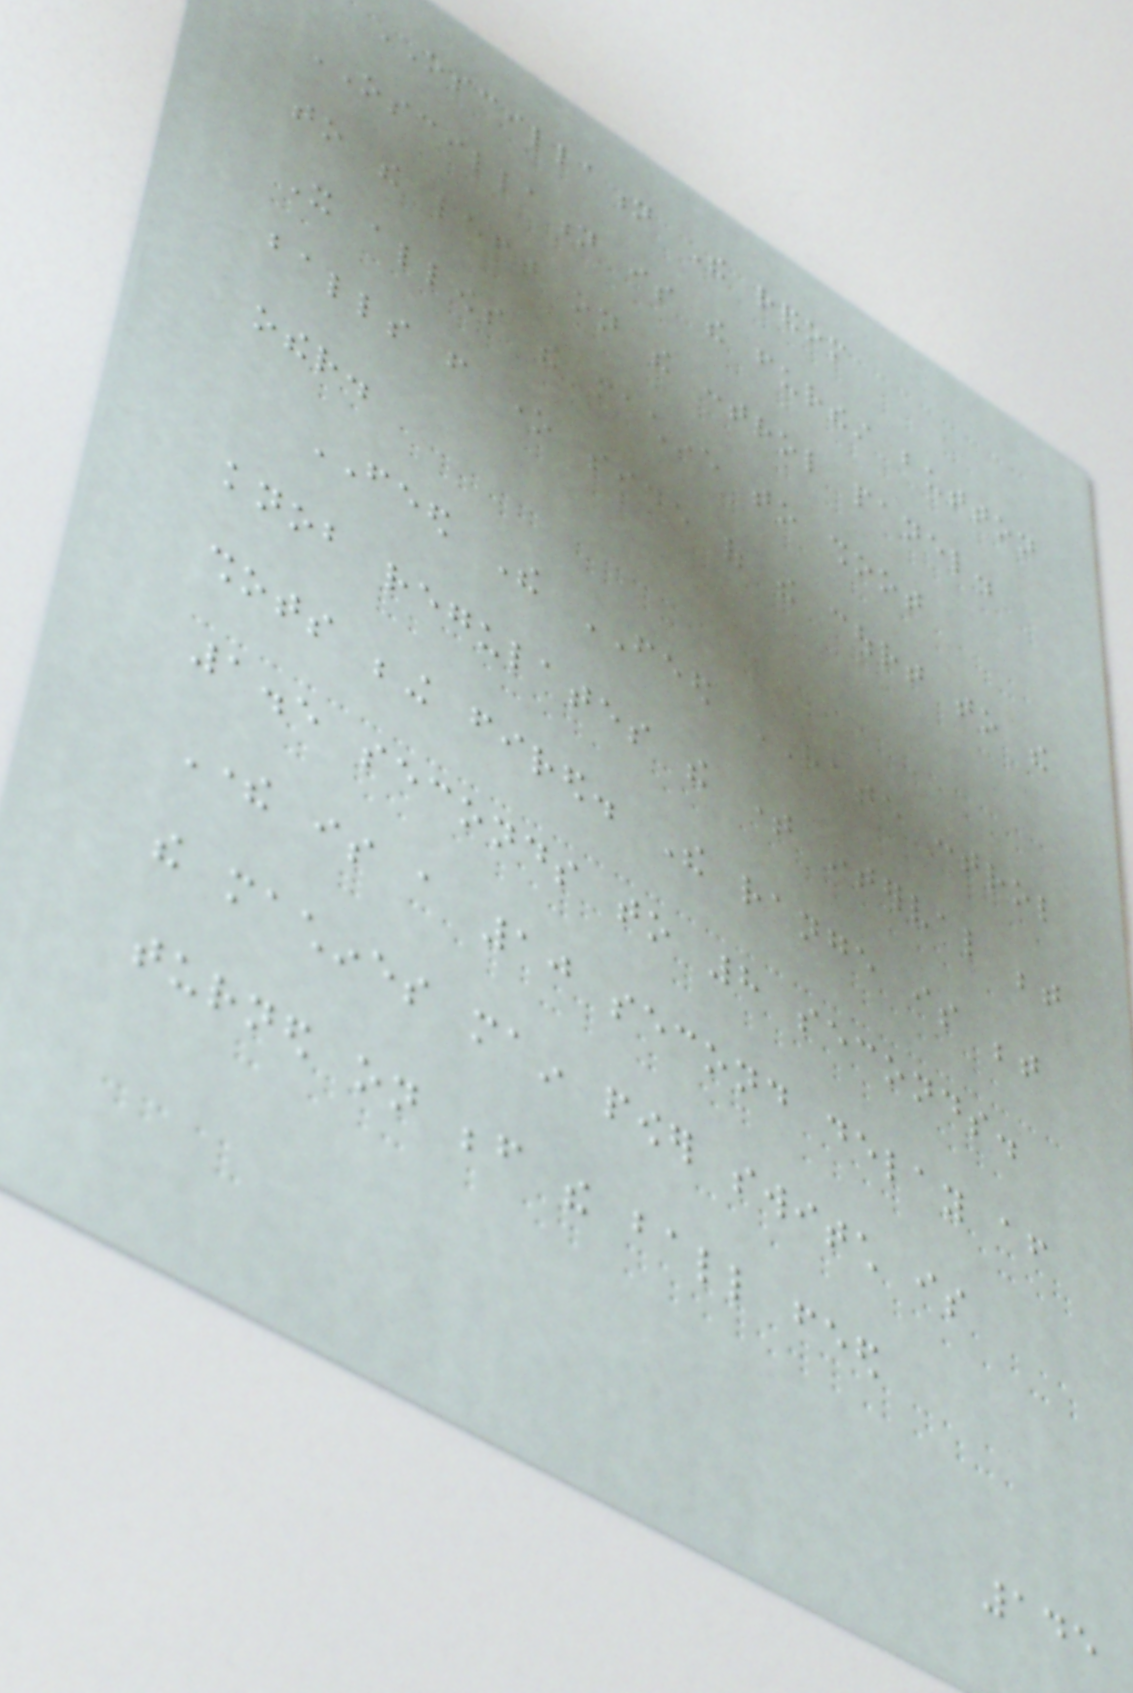OSCILLATION The random
OSCILLATION is the furthest button
to the left on the control panel.
It allows the machine to shoot
balls from one side of the court to the
other.
FEED The FEED RATE control
knob regulates the time interval between
shots being fired. The range is between
1.5 seconds to 8 seconds.
There is a 10 second delay after
the machines main power switch is
turned on before the ball feed
145
